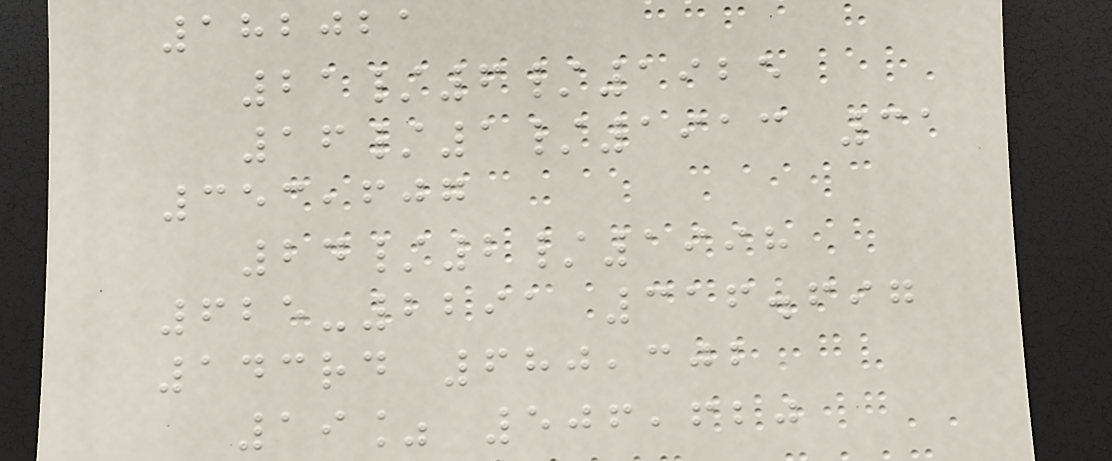182021
21/6/1925
16/1/1913 31
353,607
24/2/1998
625-2291 316.697
143rd 680,302
19% 506,620
